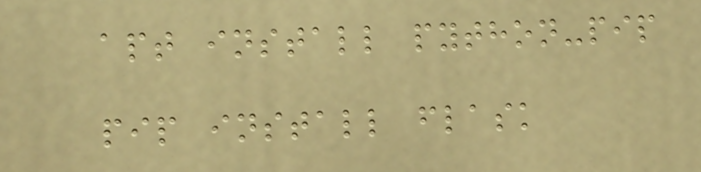apt install python-pip
pip install flask
